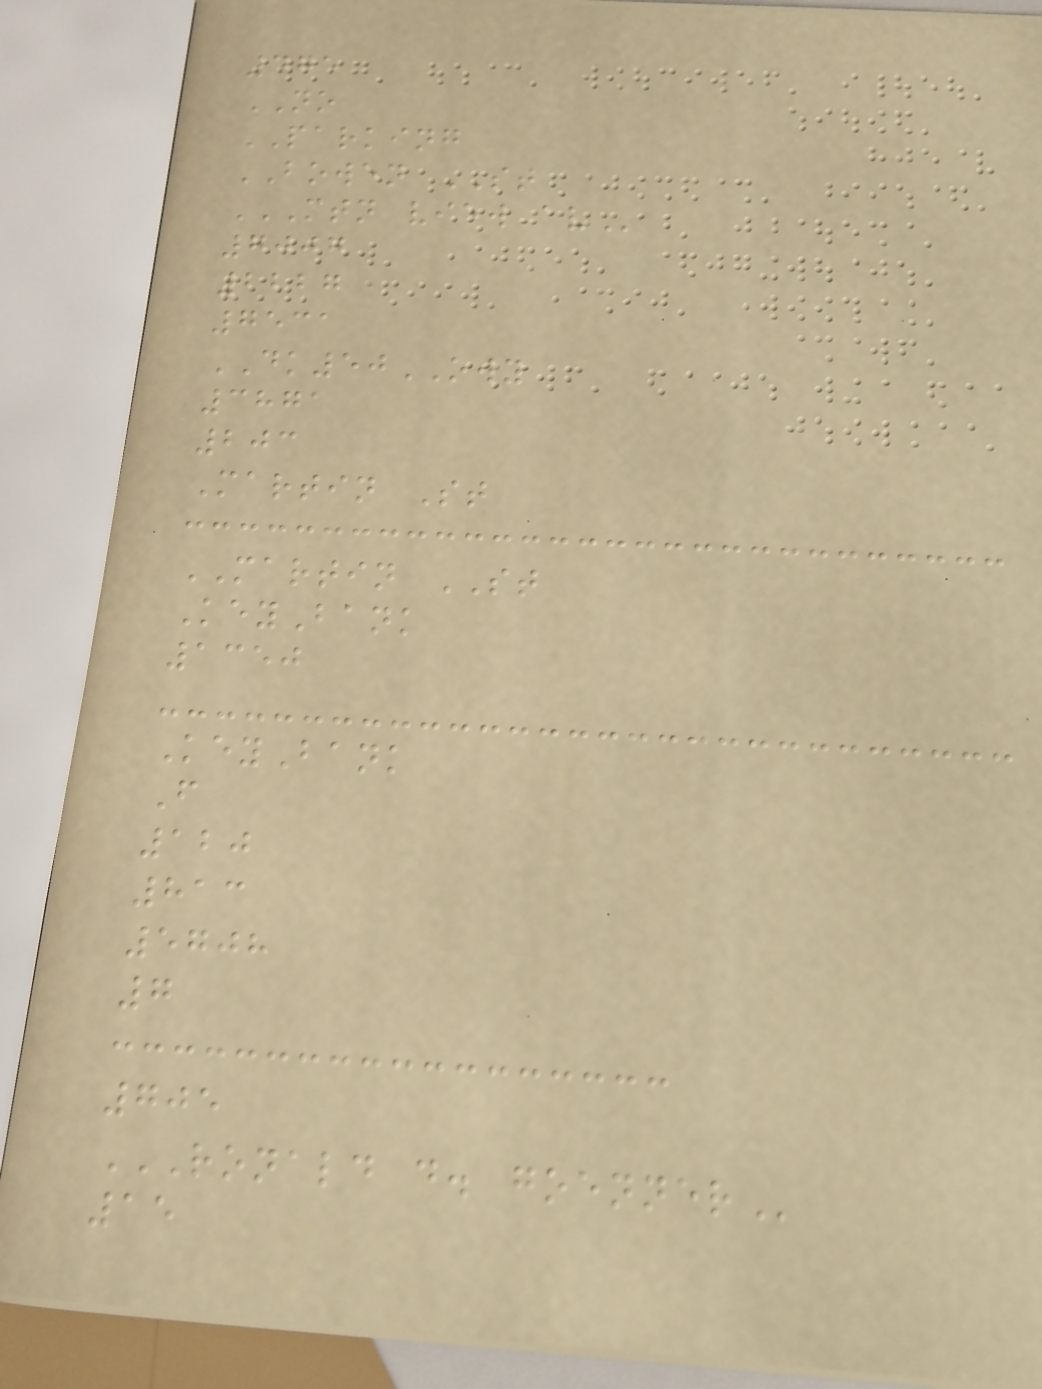475
NO
PARKING
BOWEN ST
MTN VIEW AV
7007
2227
7531
DK50OWY
3871
203
Martin St
MARTIN ST
KeyBank
1350
KeyBank
F
120
813
5708
7
705
RONALD D. GOENNER
15
